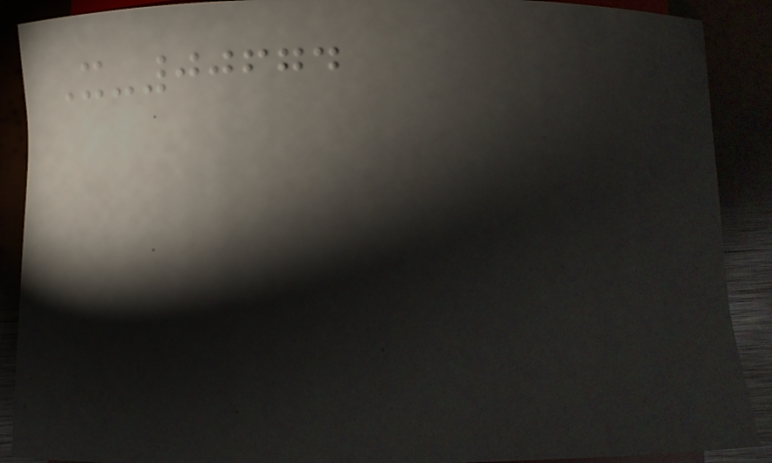X-00674
